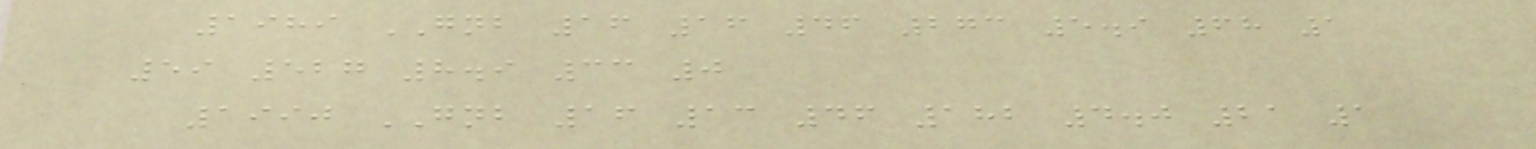1989 GNB 16 16 46 273 5.9 68 1
59 527 8.9 33 0
1990 GNB 16 13 46 182 4.0 21 1
